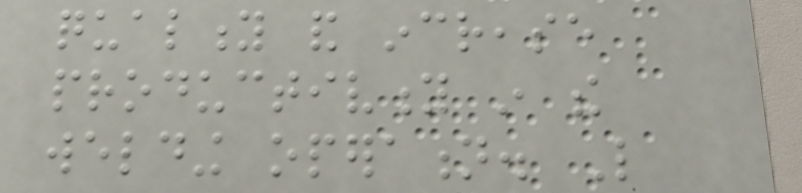quality and increase
productivity in the
welding operation. Like
